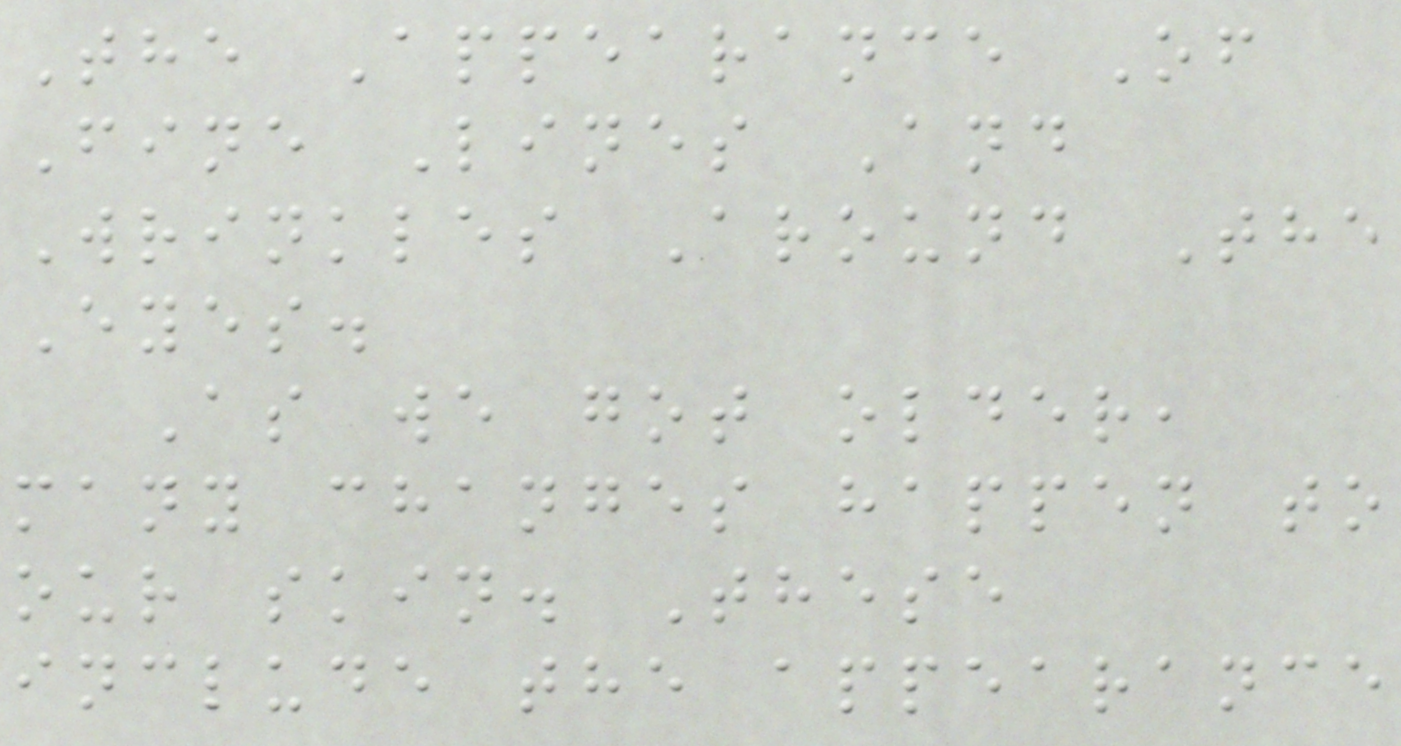The Appearance Of
Fine Lines And
Wrinkles Around The
Eyes.
As we got older,
many changes happen to
our skin. These
include the appearance
